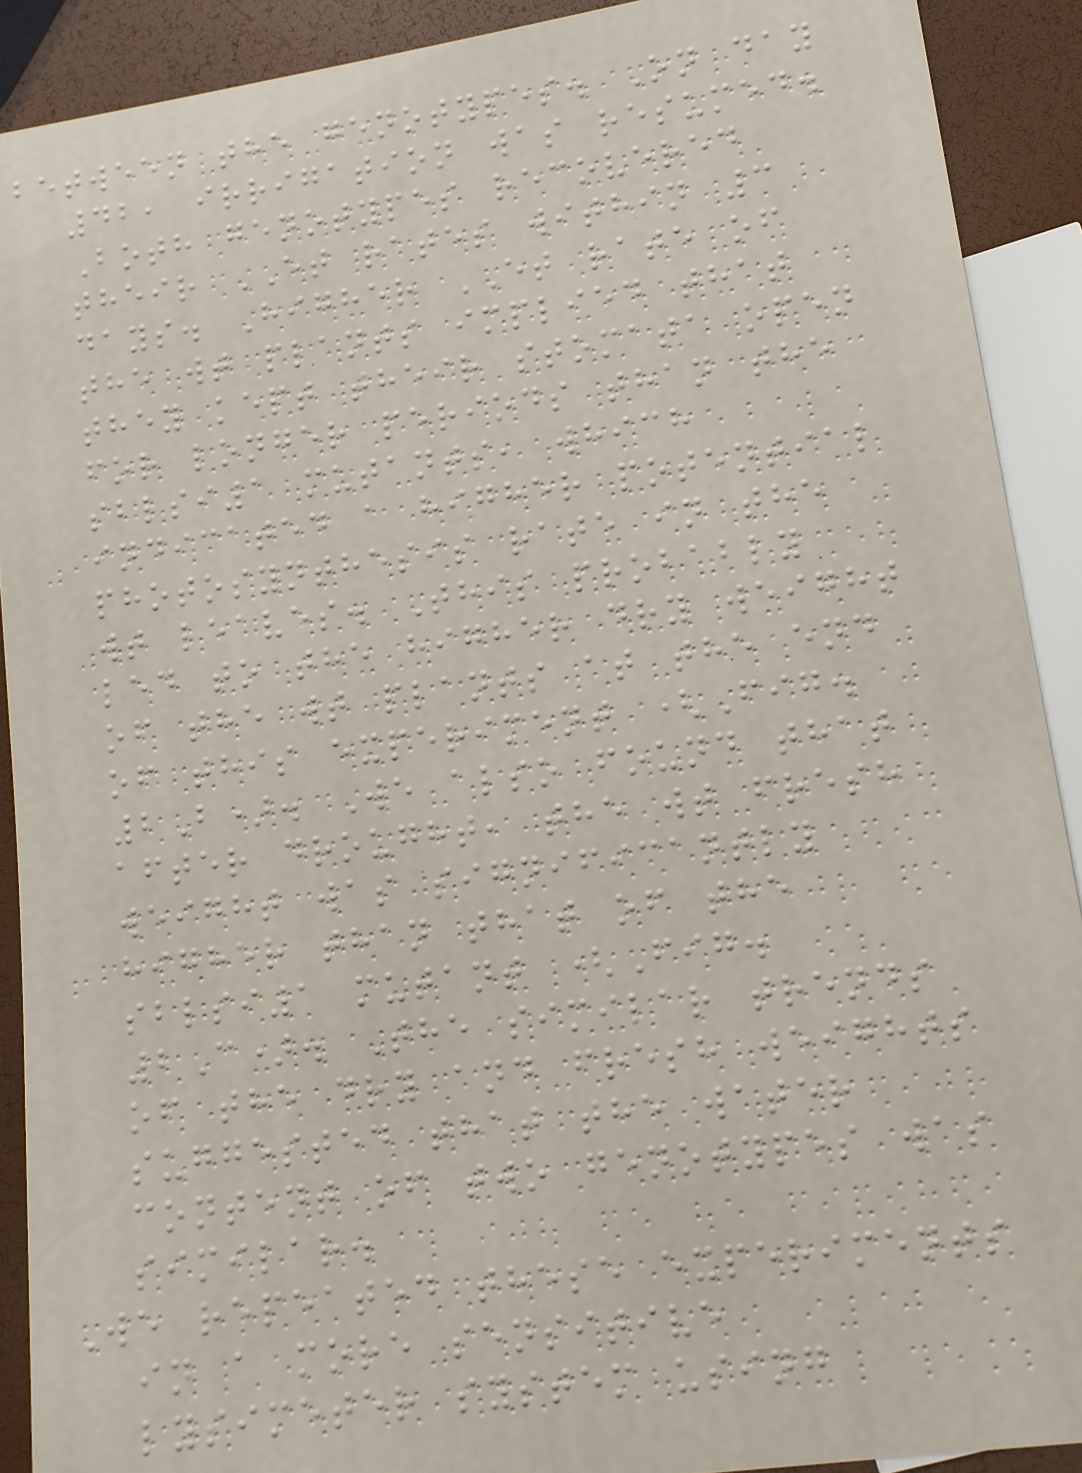between the genotypes. On day
42, irrigation was resumed.
Both genotypes recovered
their ET rates within 3
days. Higher ET rate of
the wt plants implied that
they kept their stomata open
for longer periods than the
sblsi1 mutants, which
indicated a higher potential
photosynthesis rate in the
wt leaves. This probably
led to the higher dry weight
of the wt plants at the end
of this experiment (Fig.
2B). We also found that
after drought, the wt fresh
weight was significantly
higher than that of the
sblsi1 mutant (Fig.
2C). The similar trends
of the dry and fresh weights
suggested that the water
content of two genotypes was
similar.
We repeated these experiments
in a more sensitive
lysimeter system using
